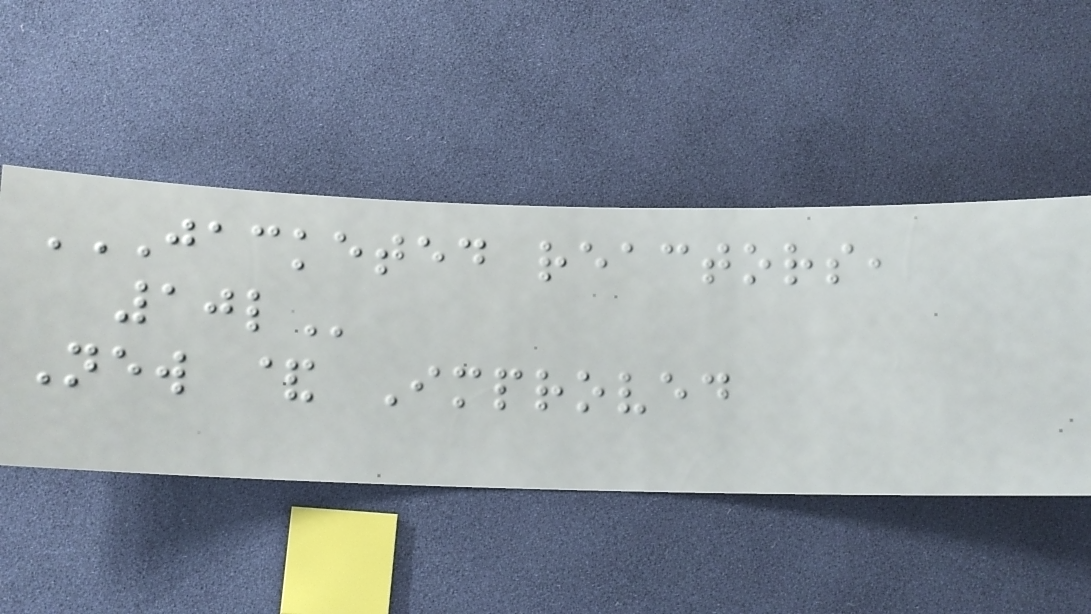JACKETED REACTORS,
10L
New & Improved
